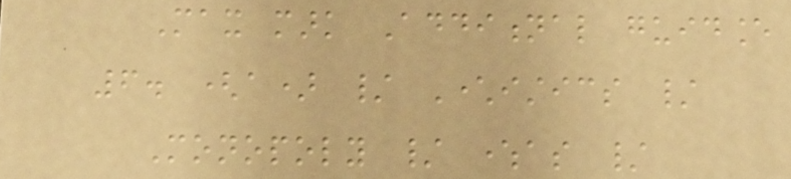Max mark Additional guidance
6. (a) / Characteristics /
Monopoly / whereas /
